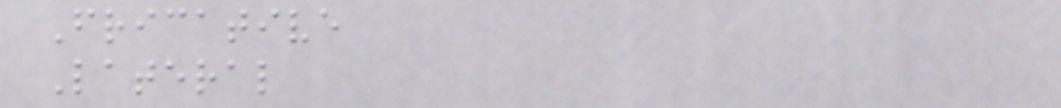Fricative
Lateral
